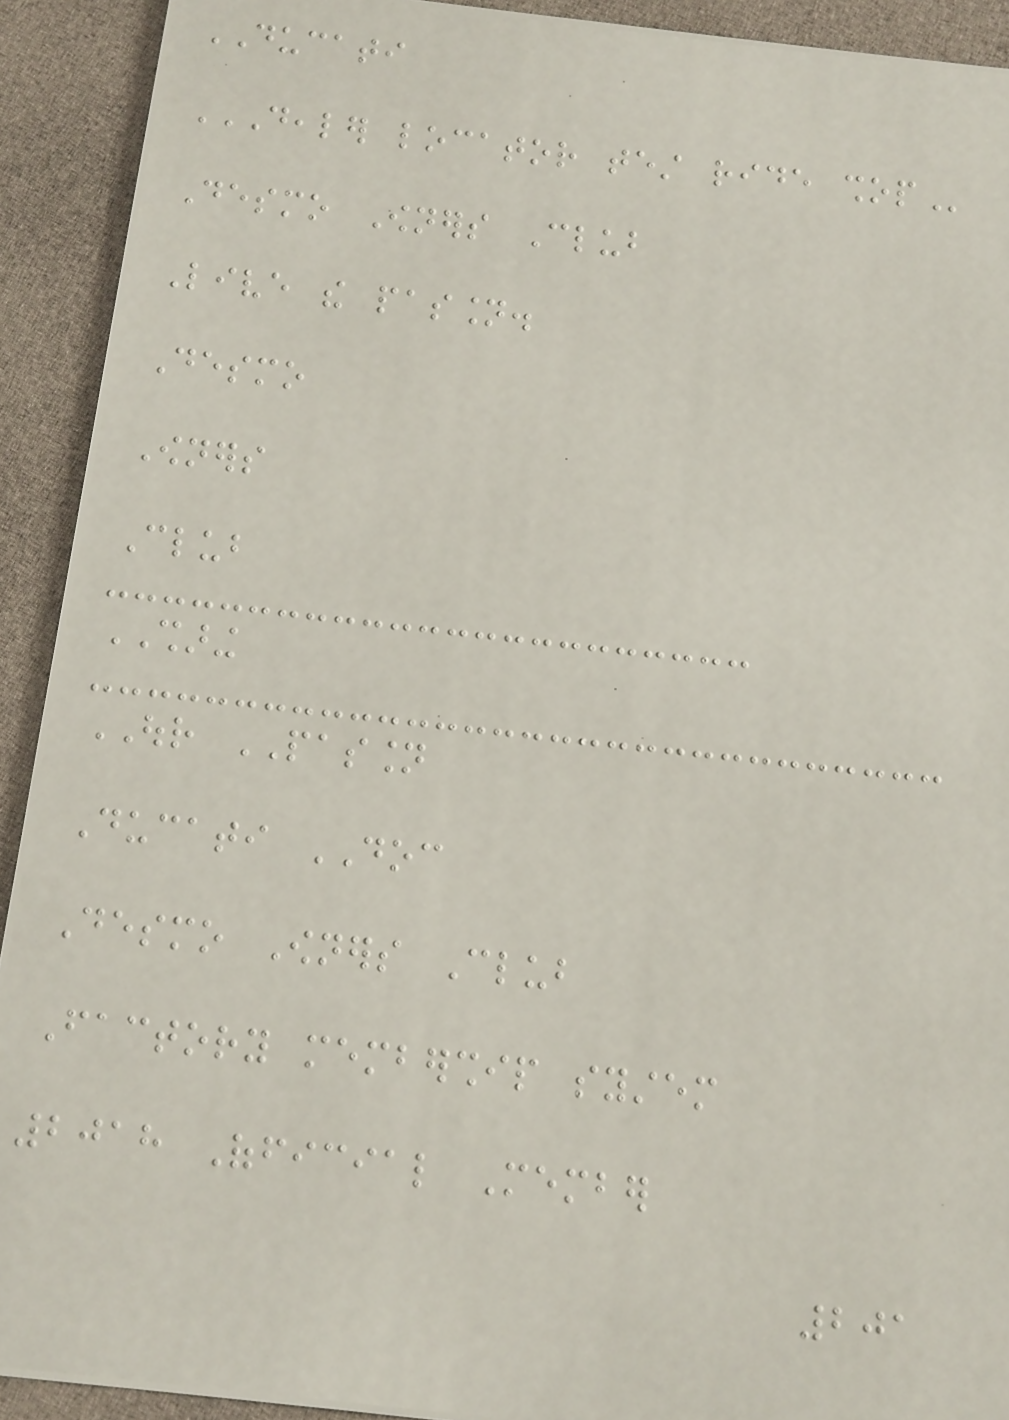DUCATI
DEALER LOCATOR TEST RIDE SHOP
Desmo Owners Club
Live the passion.
Desmo
Owners
Club
SHARING
OUR PASSION
Ducati DOC
Desmo Owners Club
Factory membership system
2018 Official Member
201
